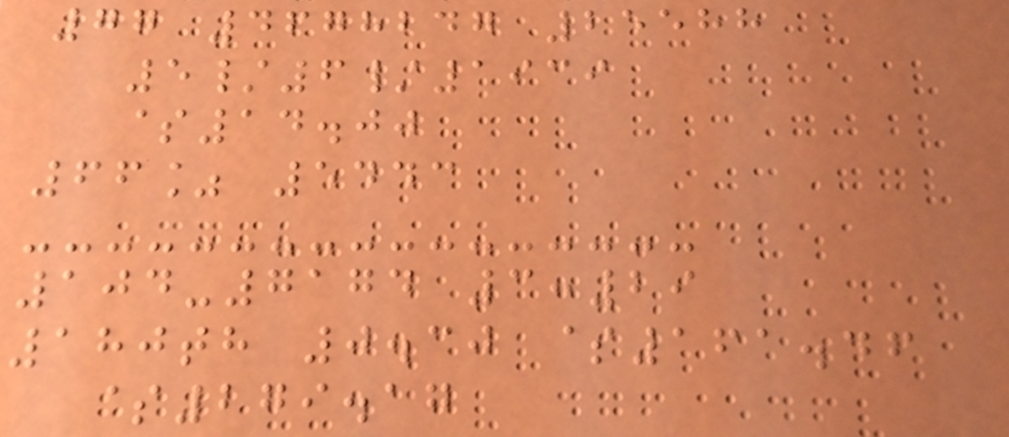77 4678247 25588
5/6/1939
$14.00
66% 5443
104-7174 3:29
180th 0.30 $161.46
$279.17
